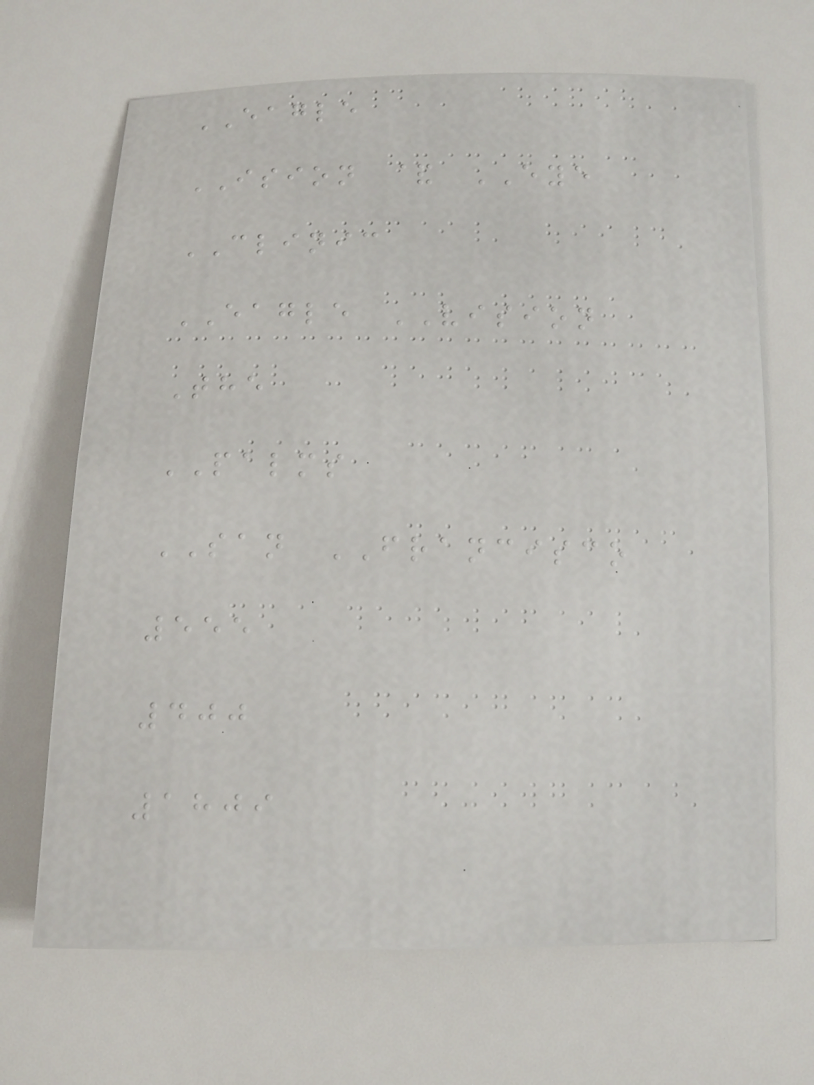EAGLE
ISION & EYE
CLINIC
EAGLE VISION
The
PALMS
SAN FRANCISCO
555
400
1809
